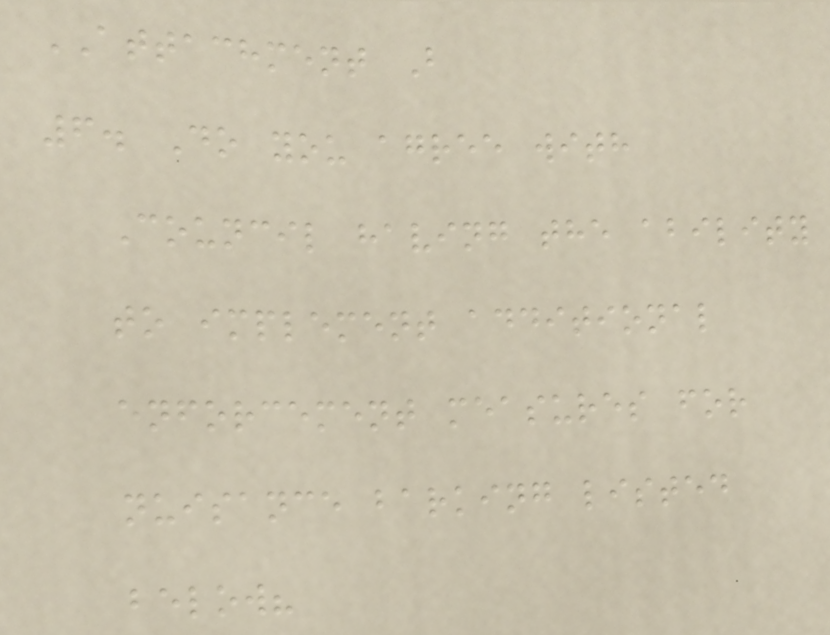ATTACHMENT B
6. Do you agree with
Council having the ability
to implement additional
enforcement measures for
nuisance barking listed
below?
